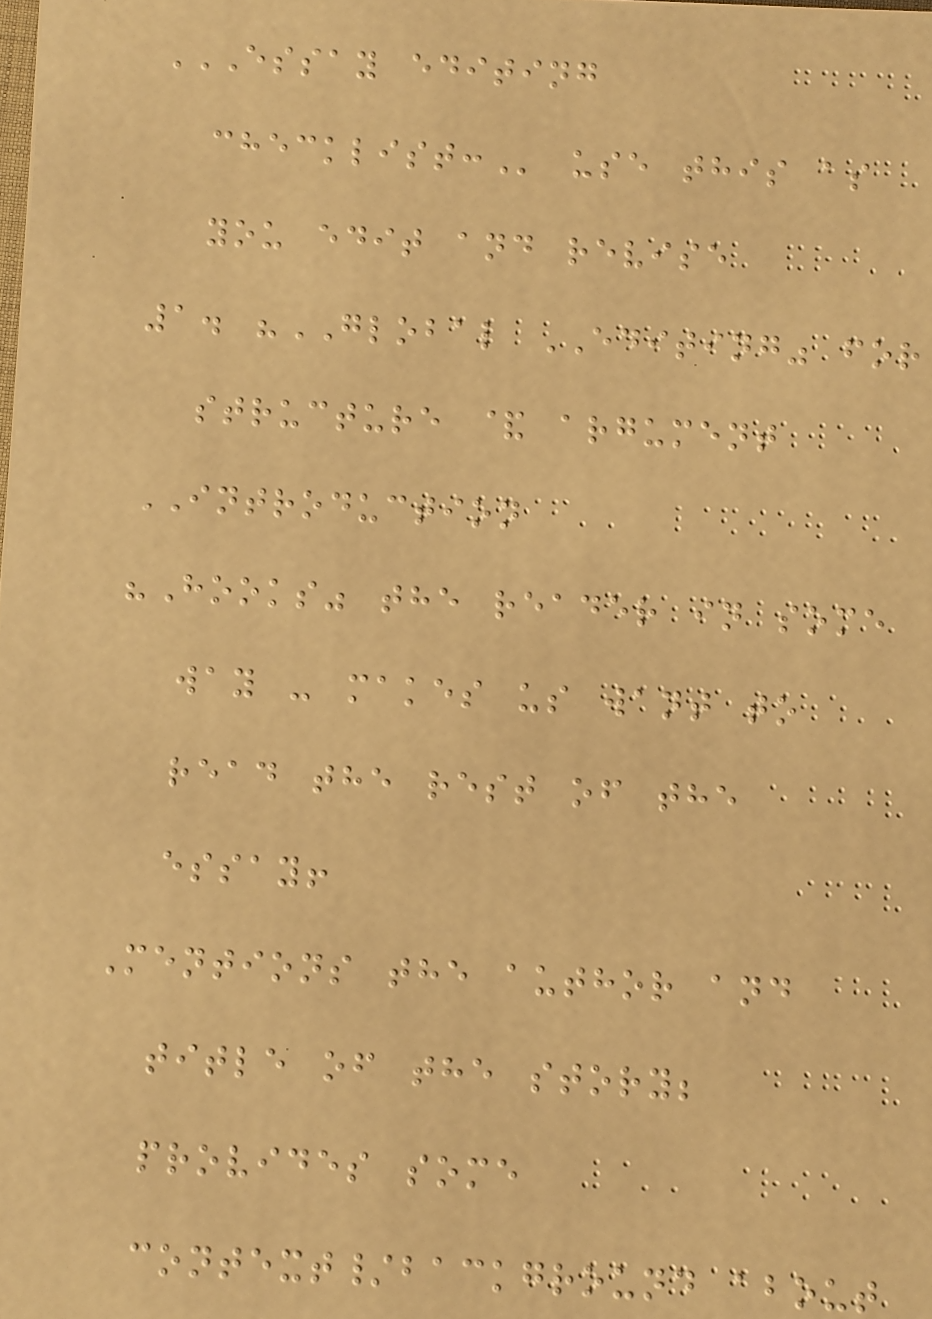ESSAY EDITING
CHECKLIST: use this as
you edit and revise
1. "GLOBAL EDITING" for
structure & argument
INTRODUCTION
"Hooks" the reader in some
way - makes us want to
read the rest of the
essay!
Mentions the author and
title of the story;
provides some
context/background about
